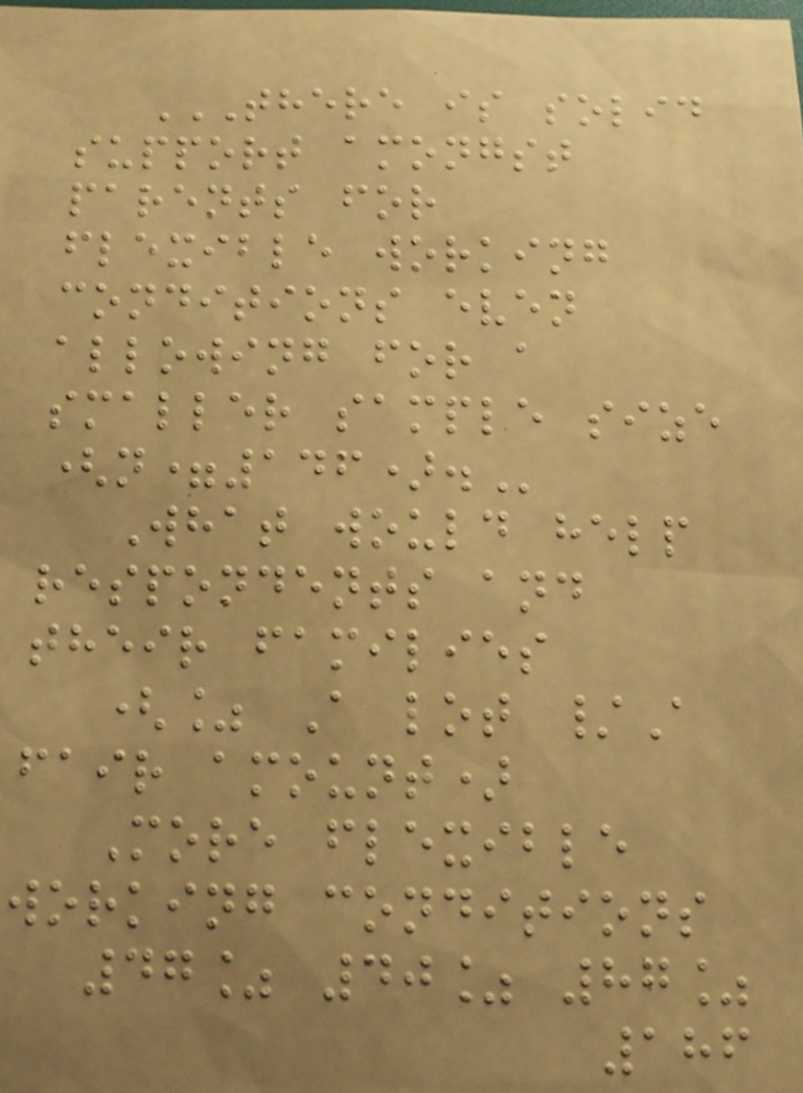THERE IS SOLID
SUPPORT AMONGST
PARENTS FOR
FLEXIBLE WORKING
CONDITIONS EVEN
ALLOWING FOR A
SMALLER SAMPLE SIZE
(N=146).
What would help
respondents and
their families
(% A lot /A
fair amount)
More flexible
working conditions
47% 40% 87%
186
